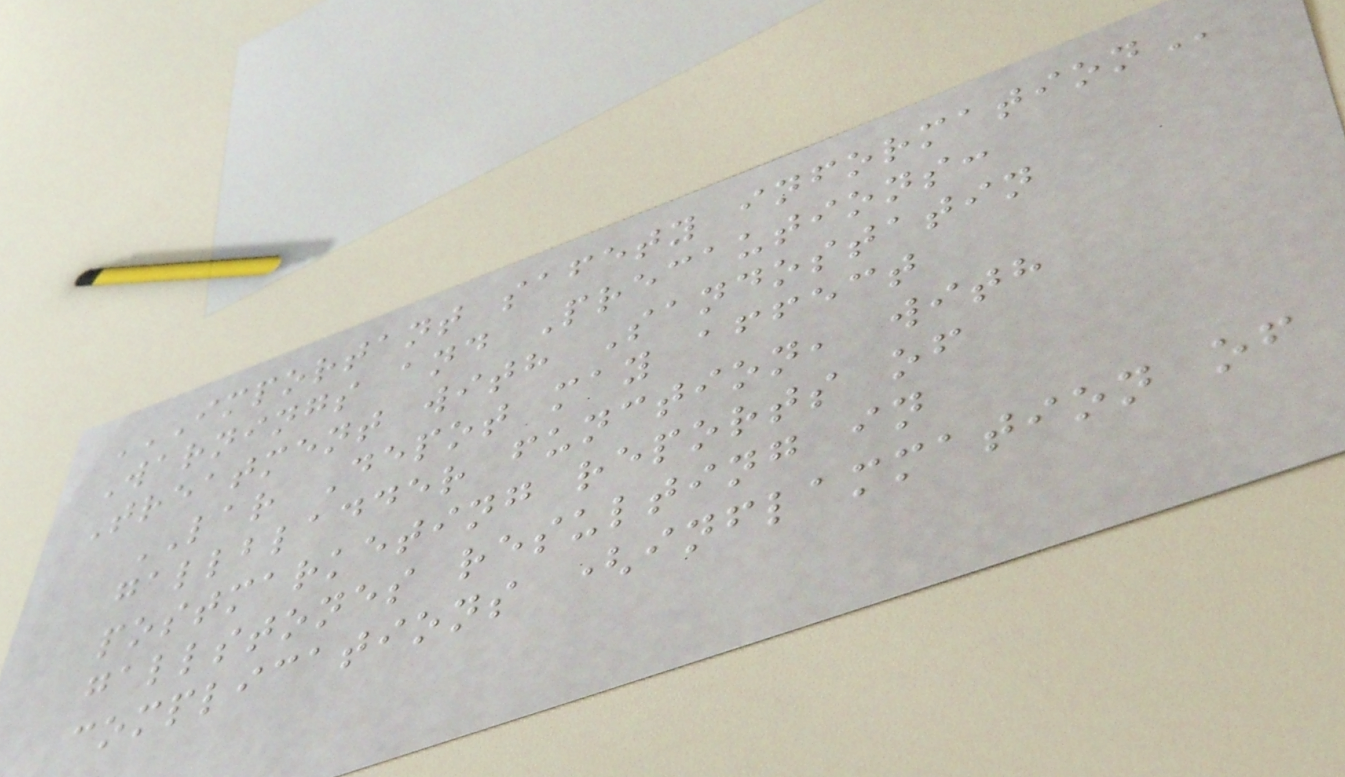IMPORTANT SAFETY INFORMATION
Warnings and Precautions:
Treatment with Sandostatin
LAR Depot may affect
gallbladder function, with
postmarketing reports of
gallstones resulting in
complications (inflammation of
